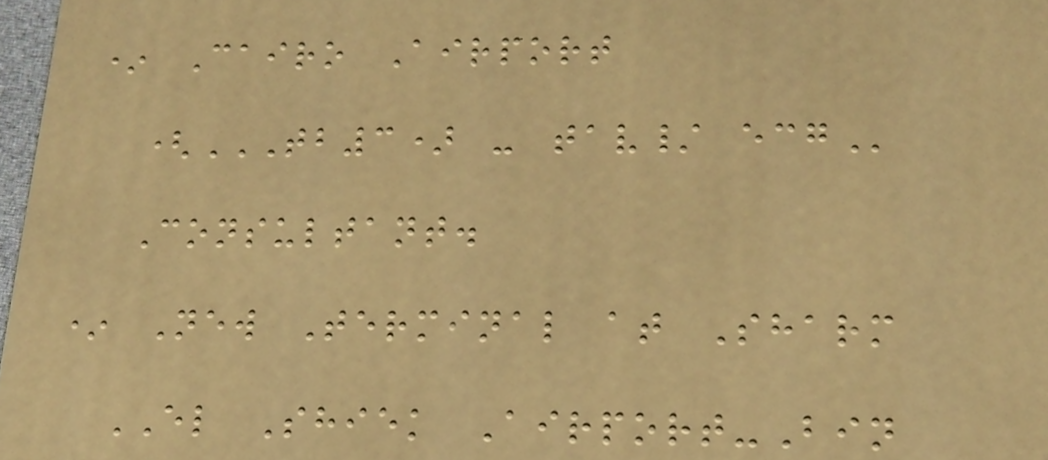* Cairo Airport
(TB3) - TAV/ ECG
Consultant.
* New Terminal at Sharm
EL Shiek Airport-Bin
